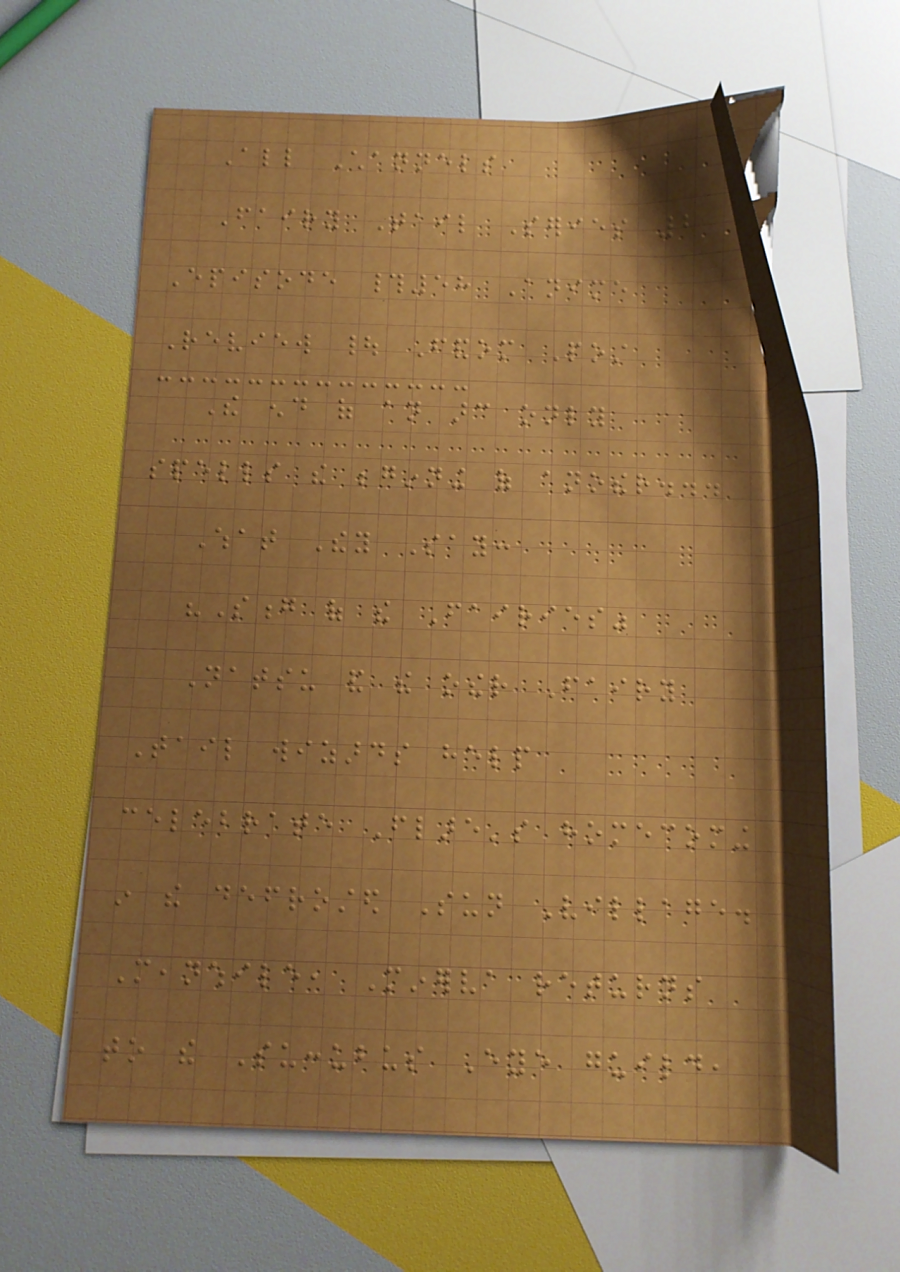All Channels
Fairy Tail Series 2
Episode #58 Anime
Review | Fandom Post
The end of an arc only
spells the beginning of another...
What They Say:
"Song of the Fairies"
Natsu and the other Fairy
Tail wizards help
celebrate Flare's homecoming
in the defrosted Sun Village.
Meanwhile, Minerva returns
to the Succubus Eye guild,
